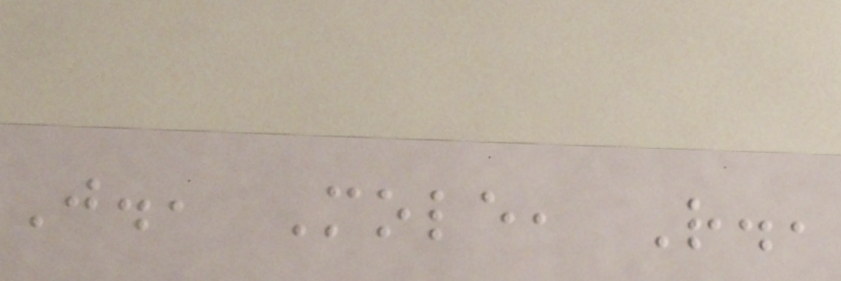J., Mole, R.,
